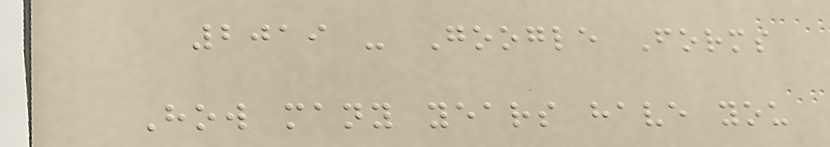2019 - Google Forms
How many years have you
